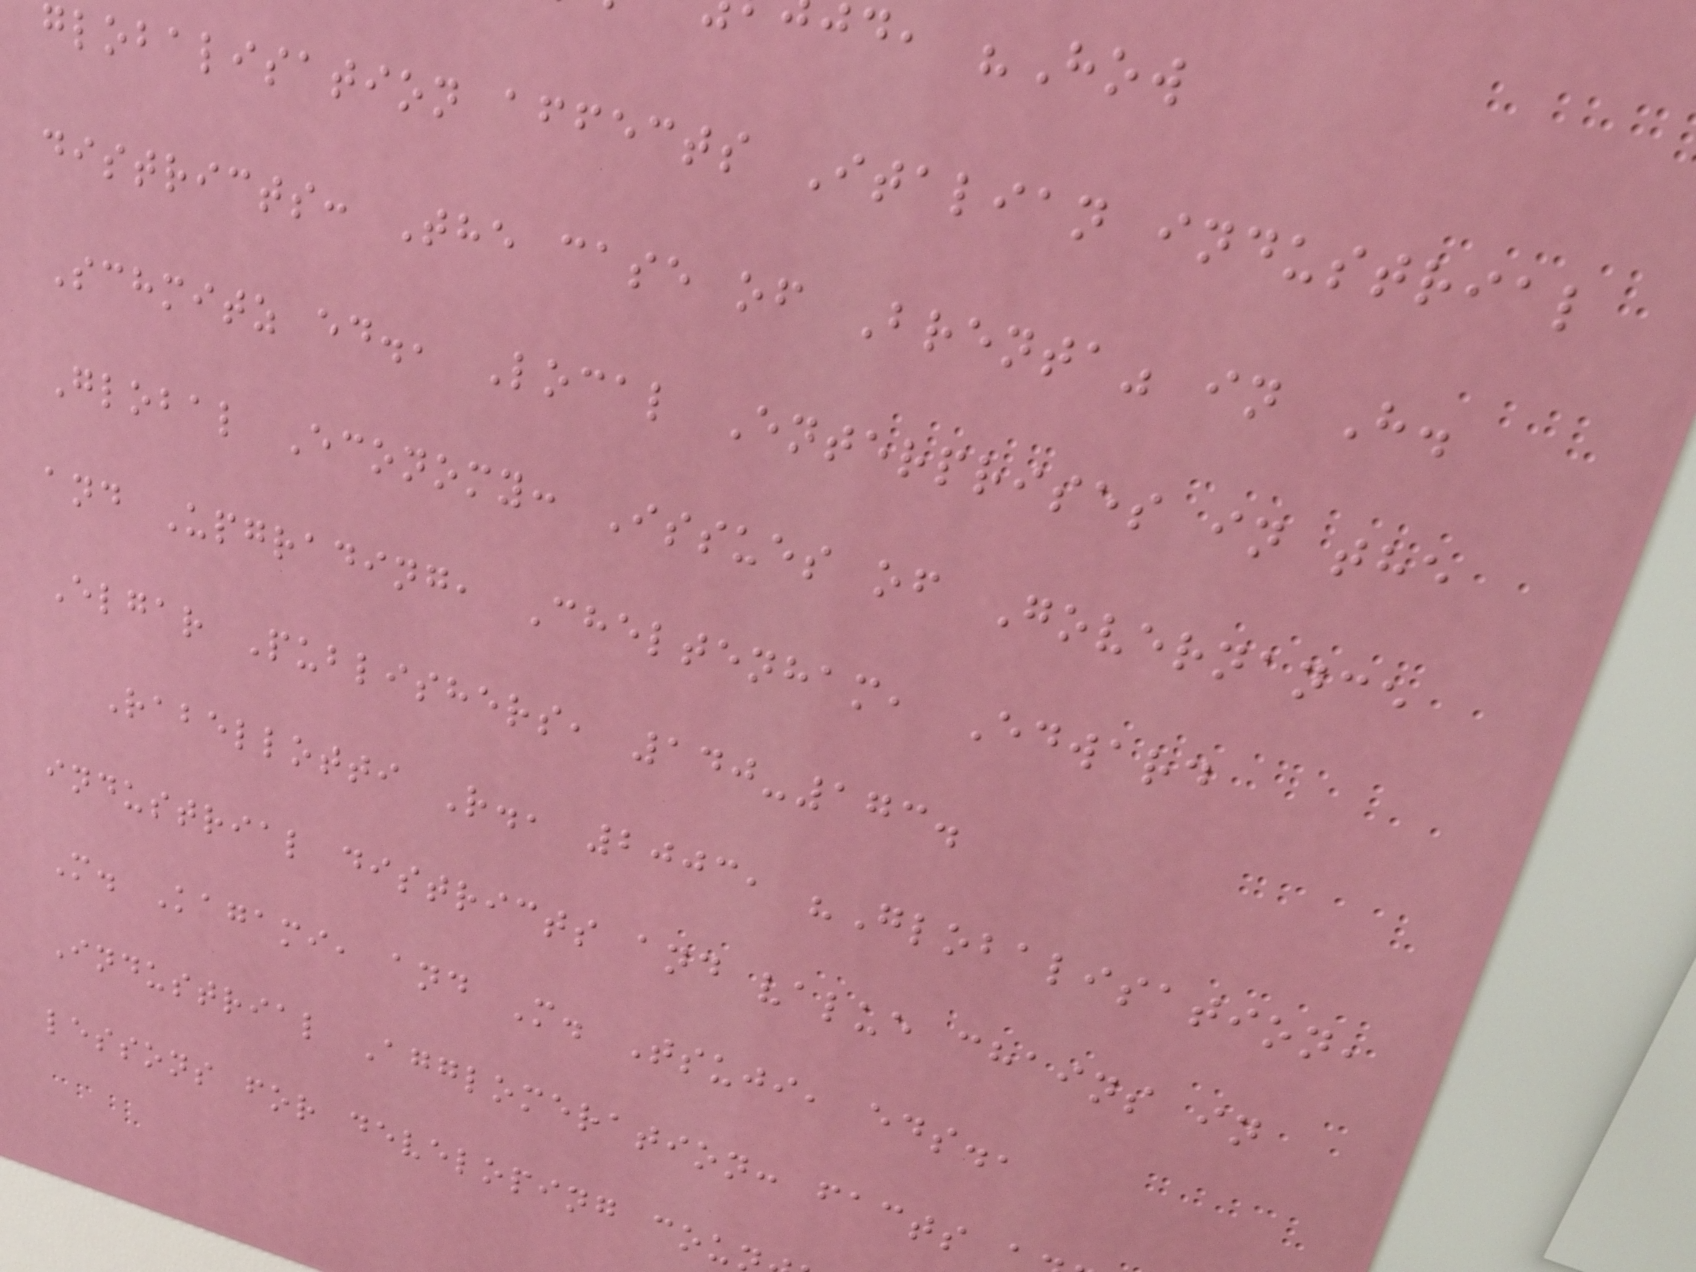d, "How
globalisation affects Italian industrial
districts: The case of Brenta" in H.
Schmitz ed., Local Enterprises in the
Global Economy: Issues of Governance
and Upgrading, Cheltenham, Edward
Elgar Publishers, 140-173.
Rabellotti R., 2003, "Globalisation,
industrial districts and value chains in
M. Kagami, and M. Tsuji, eds.,
Industrial Agglomeration: facts
lessons for developing cou
